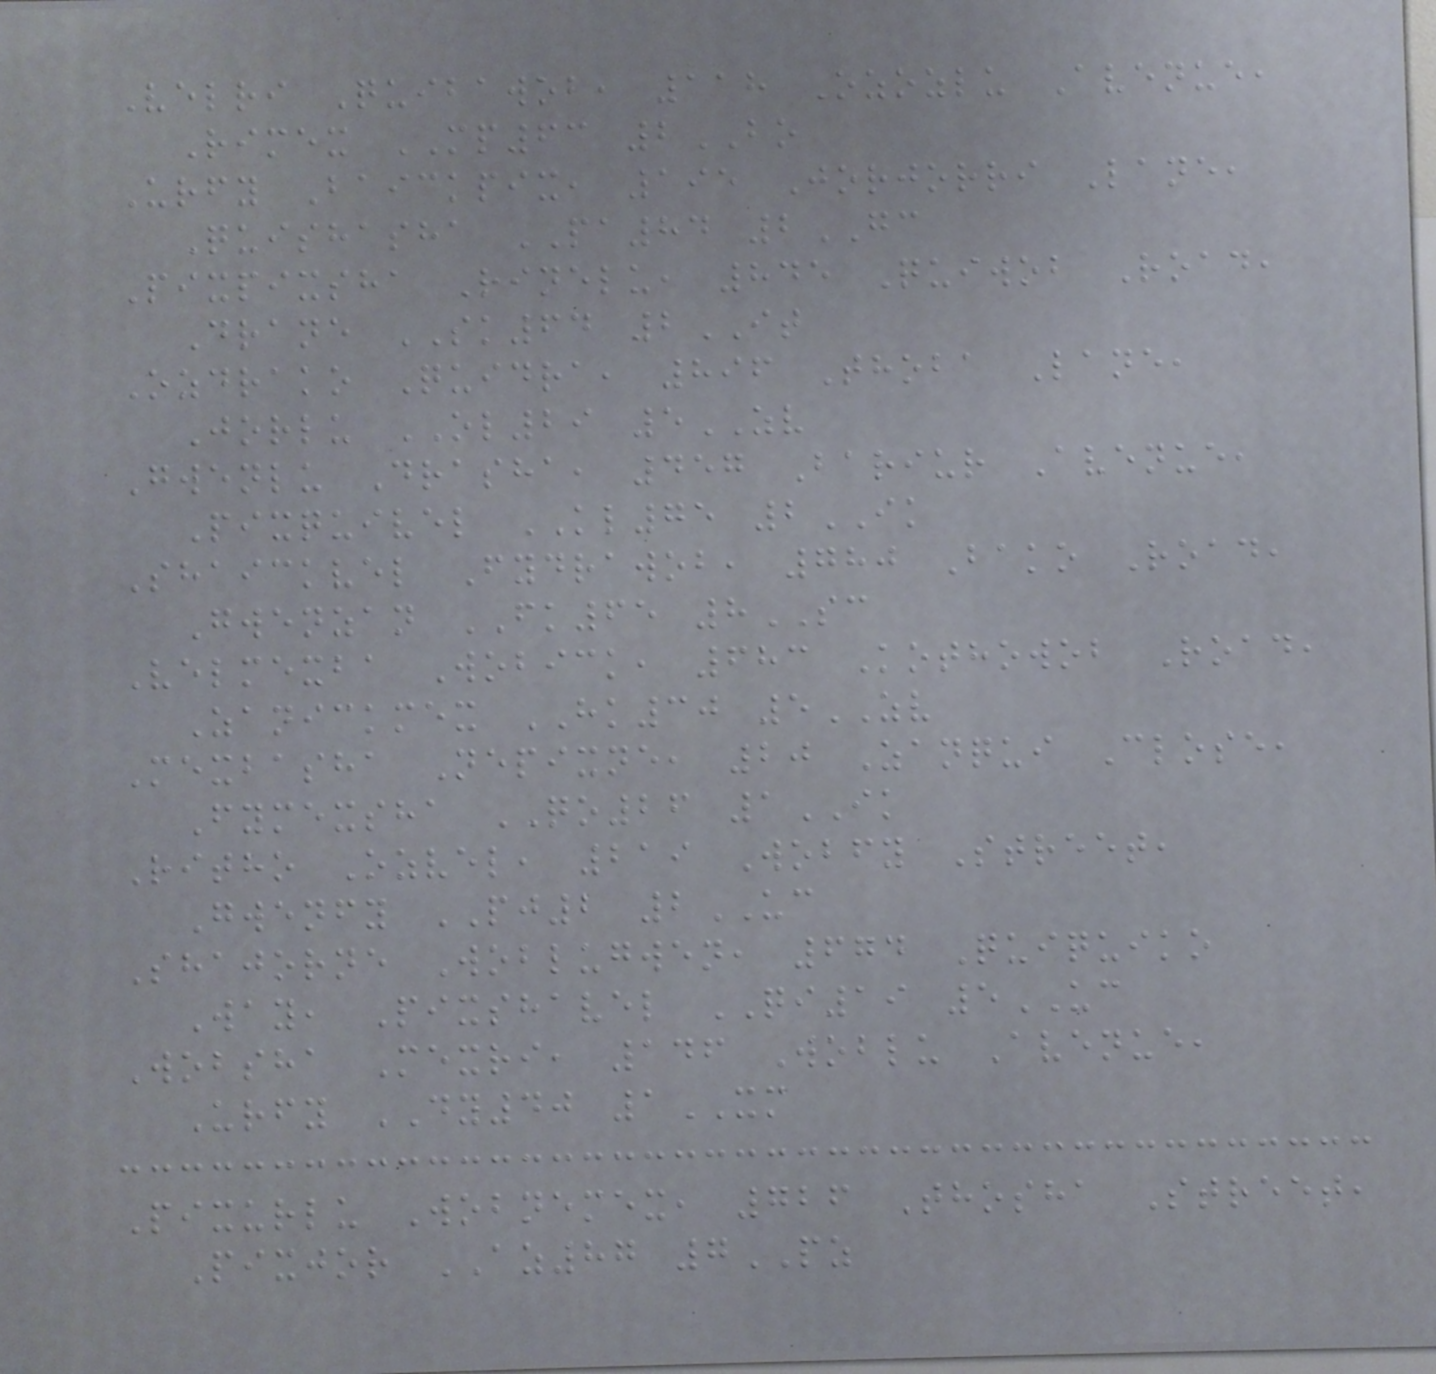Velri Quibawob, 118 Ozozlu Avenue,
Rimex MP63 2BO
Urfy Baickpix, 195 Jorjorri Lane,
Quishasha PA84 2GC
Pixpixsha Rinelu, 845 Quiwob Road,
Drane SK64 2IT
Ozdrako Quidra, 896 Thoba Lane,
Jorlu OL29 5ZV
Gwenlu Drasha, 457 Bariur Avenue,
Pixquivel KL75 2IK
Shaickvel Fydrawob, 780 Bako Road,
Gwenzan FK65 8SC
Velmexba Wobick, 683 Kothowob Road,
Zanickmex HK30 5ZV
Mexbasha Nepixne, 20 Zanqui Close,
Fymexsha QO26 1IK
Ritho Ozvel, 219 Wobfy Street,
Gwenfy PJ2 2UC
Shajorne Woblugwen, 674 Quiquiko
Way, Pixshavel QI19 5UC
Wobsha Mexri, 146 Woblu Avenue,
Urfy DY40 1XM
Pixurlu Wobnemex, 726 Thosha Street,
Pixjor AZ87 7PZ
